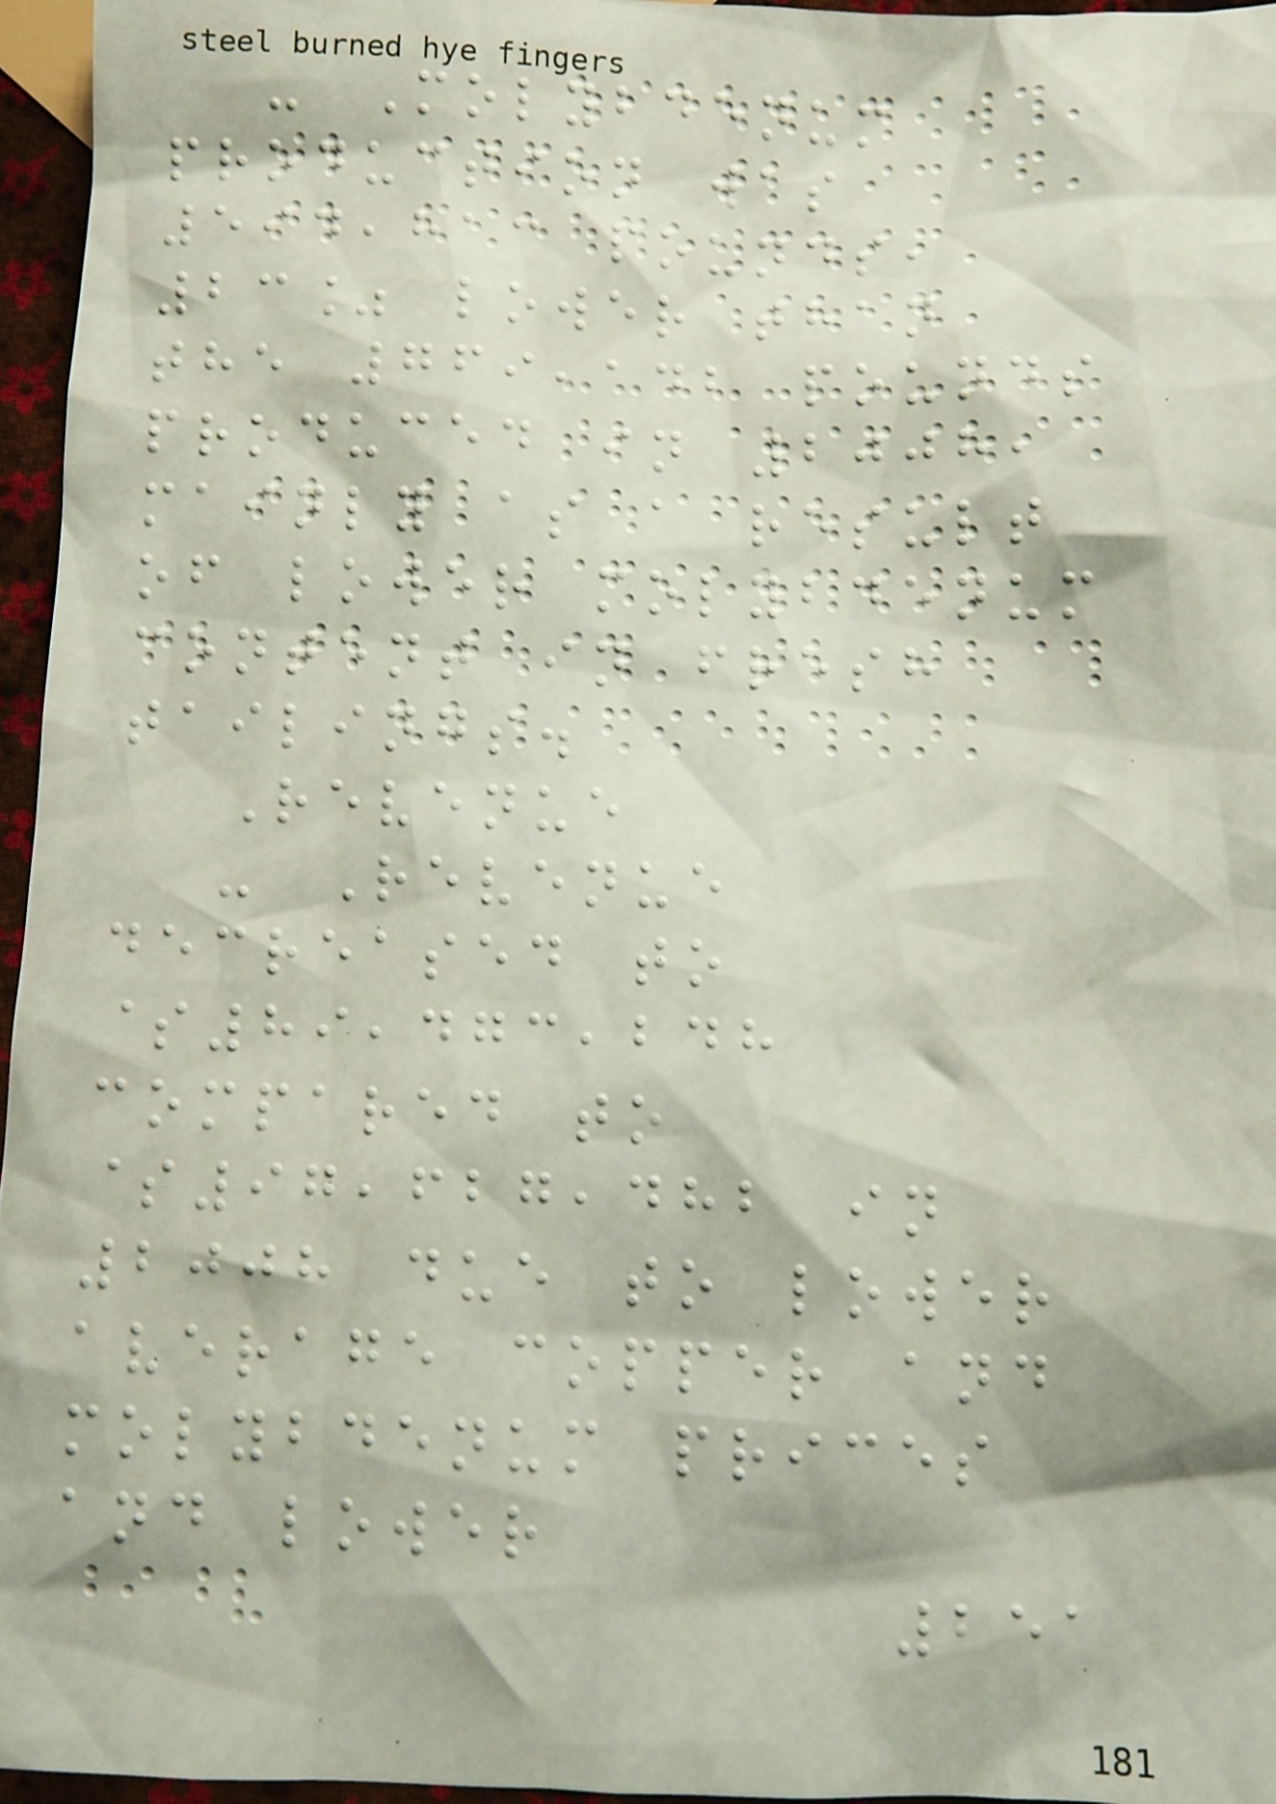- Molybdenum
production was
594,813 pounds,
23% lower than
the 769,142 pounds
produced in 2008,
mainly as a result
of lower molybdenum
content in fresh
tailings.
Revenue
- Revenue
decreased to
$89,473,248
compared to
$97,627,482 in
2008 due to lower
average copper and
molybdenum prices
and lower
251
